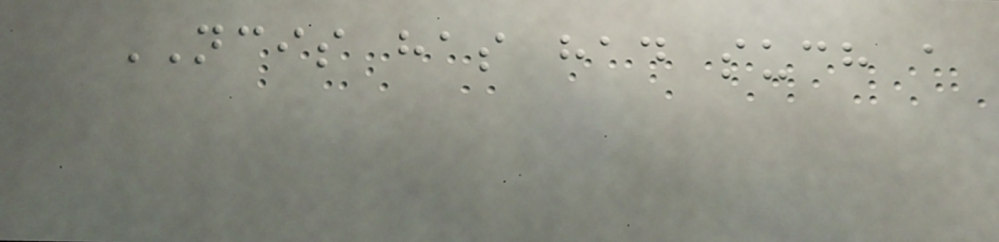NCIS has had such a
